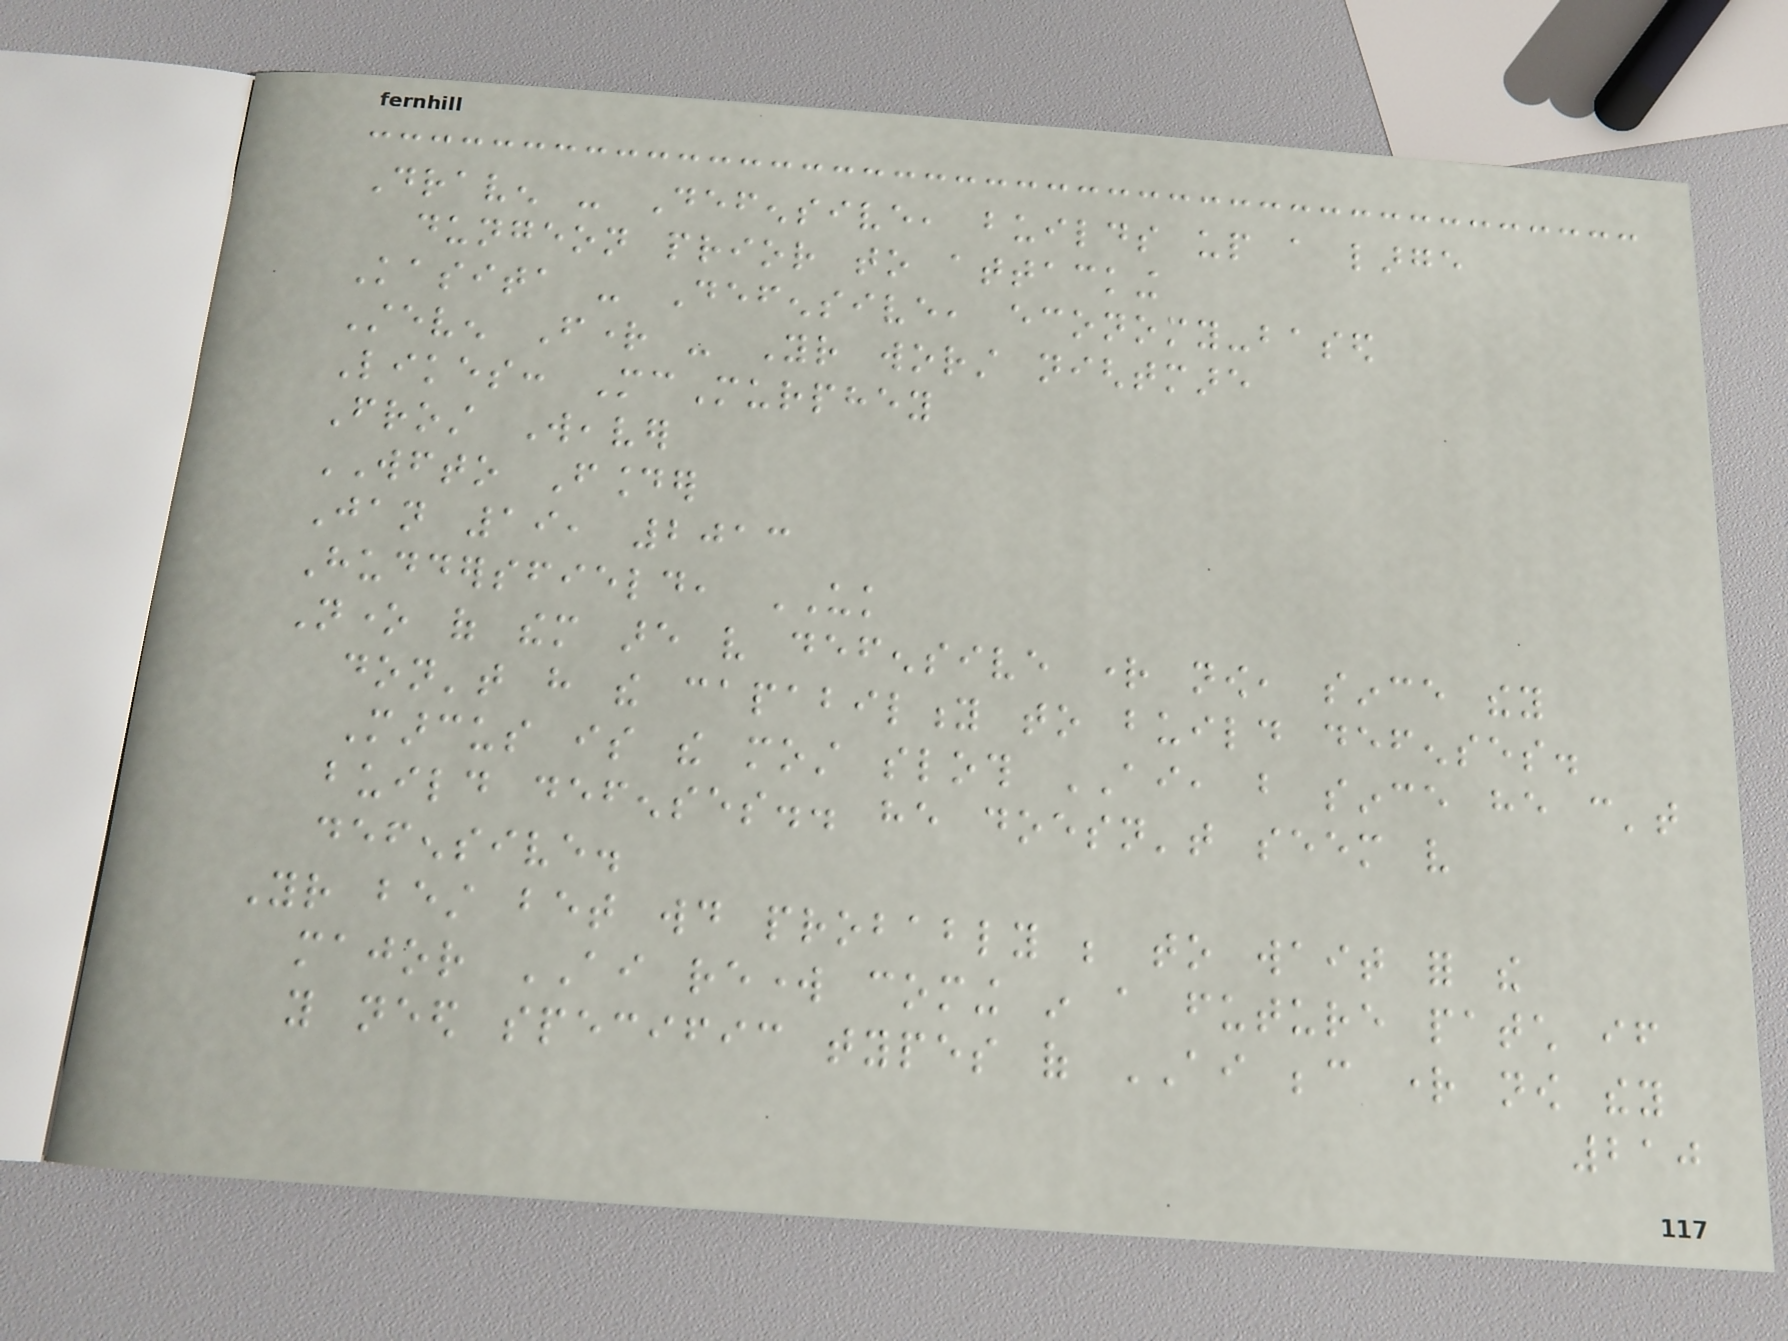Draven - Defensive, builds up a large
dungeon prior to attacking
Kasita - Defensive, economy-based
Steven Fright - Your worst nightmare
Likes: McMurphey
Frost Weaver
WFTO Founder
Jan 19, 2013
Huddersfield, UK
None of them are very defensive right now, since they
don't have the capability to build defenses.
Marcus is the most sloth AI, but since he can't
build defenses.. he doesn't seem very
defensive.
Your best bet would probably be to wait for the
major AI rework coming in a future patch if
you need specific types of AI because right now they
210
